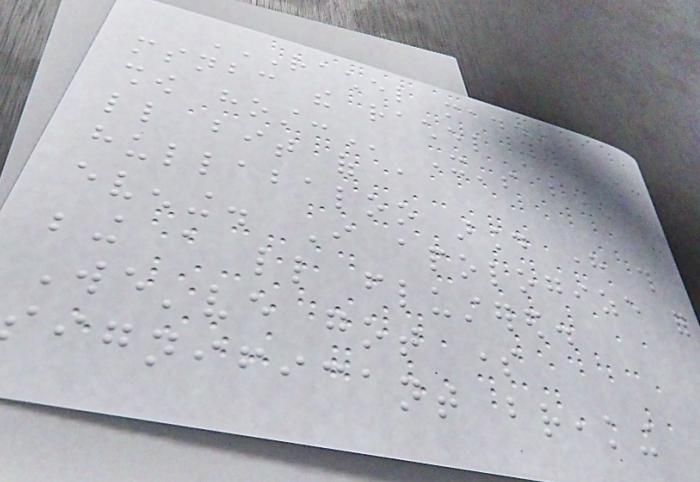RACHEL MADDOW,
MSNBC THE RACHEL MADDOW
SHOW HOST: It's been a
little bit of a
hullabaloo around here this
evening. I apologize for
being a little flustered.
We've got some
significant breaking
